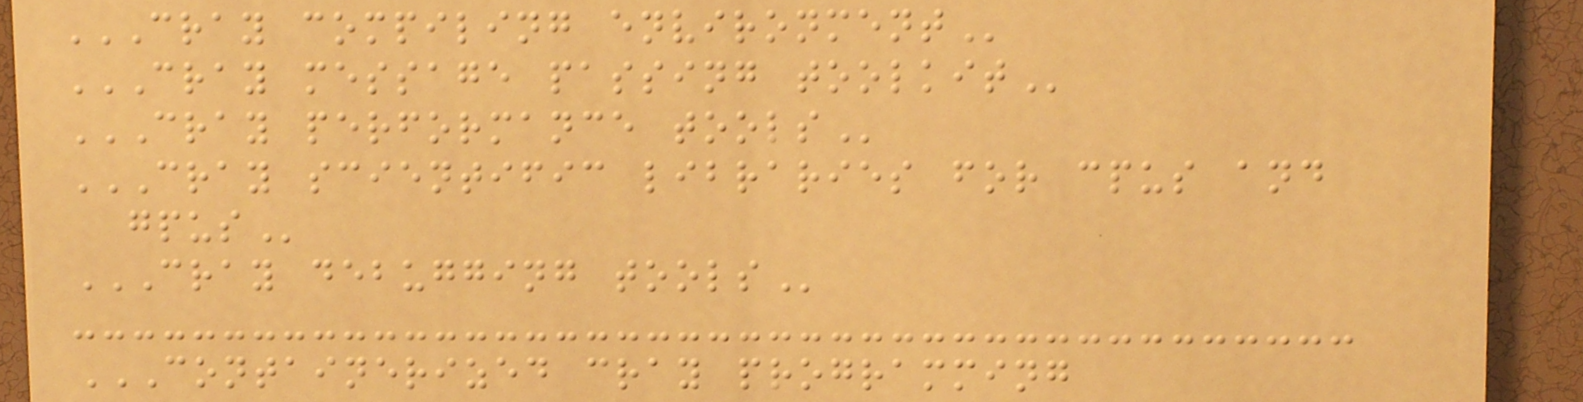CRAY COMPILING ENVIRONMENT
CRAY MESSAGE PASSING TOOLKIT
CRAY PERFORMANCE TOOLS
CRAY SCIENTIFIC LIBRARIES FOR CPUS AND
GPUS
CRAY DEBUGGING TOOLS
CONTAINERIZED CRAY PROGRAMMING
